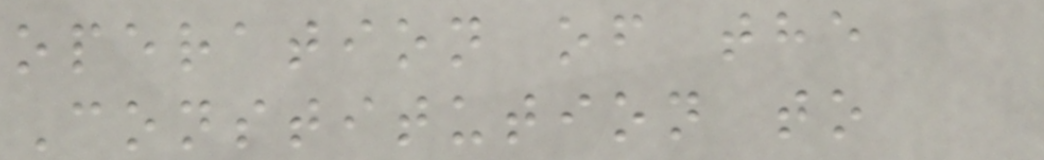operation of the
Constitution to
